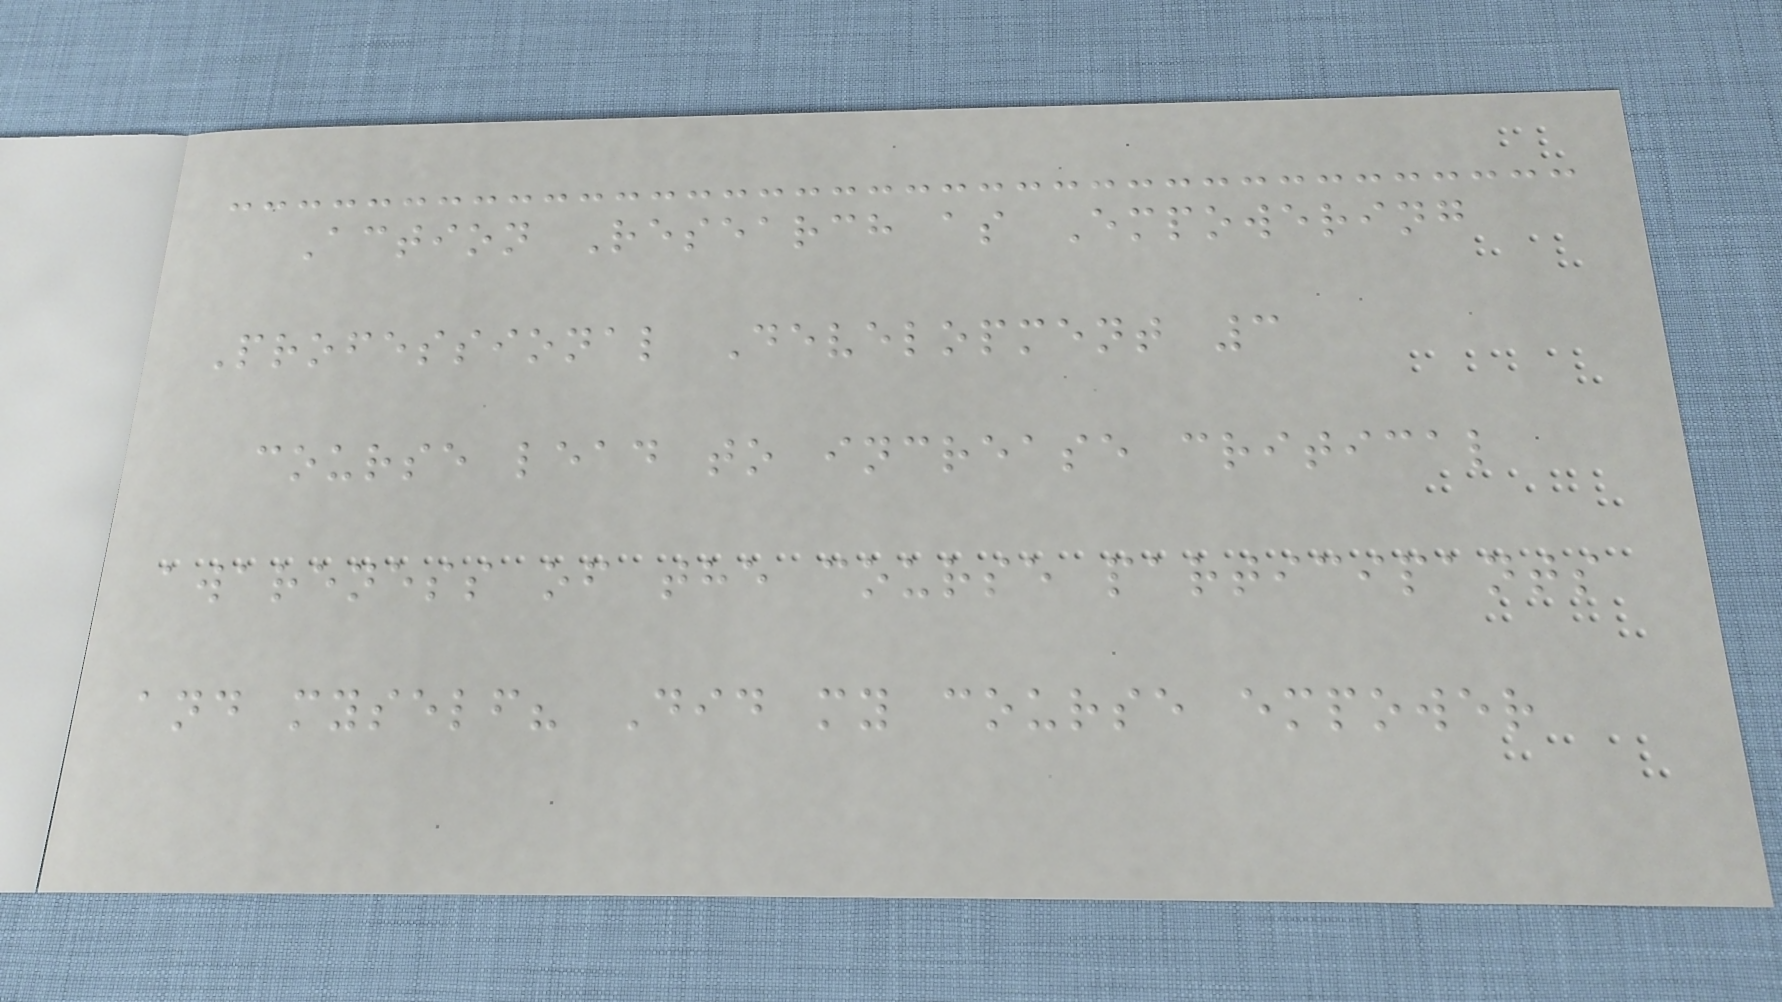Action Research as Empowering
Professional Development 3
course lead to increase critical
awareness of the course participants
and myself? Did my course empower
